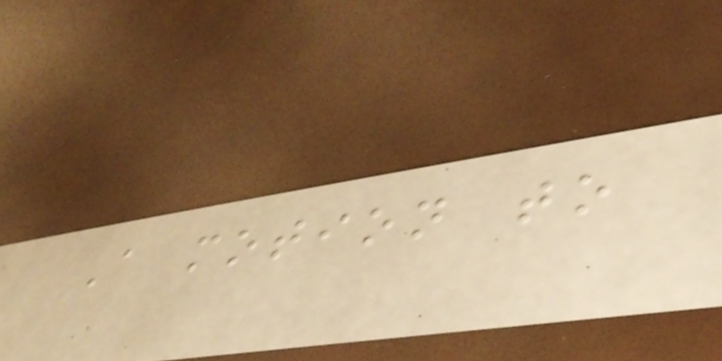A motion to
